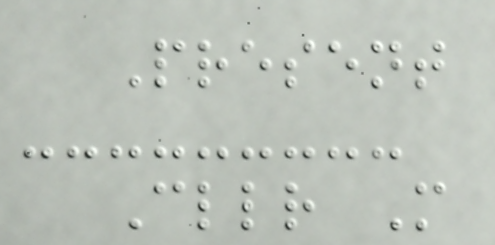Present
Cllr M
